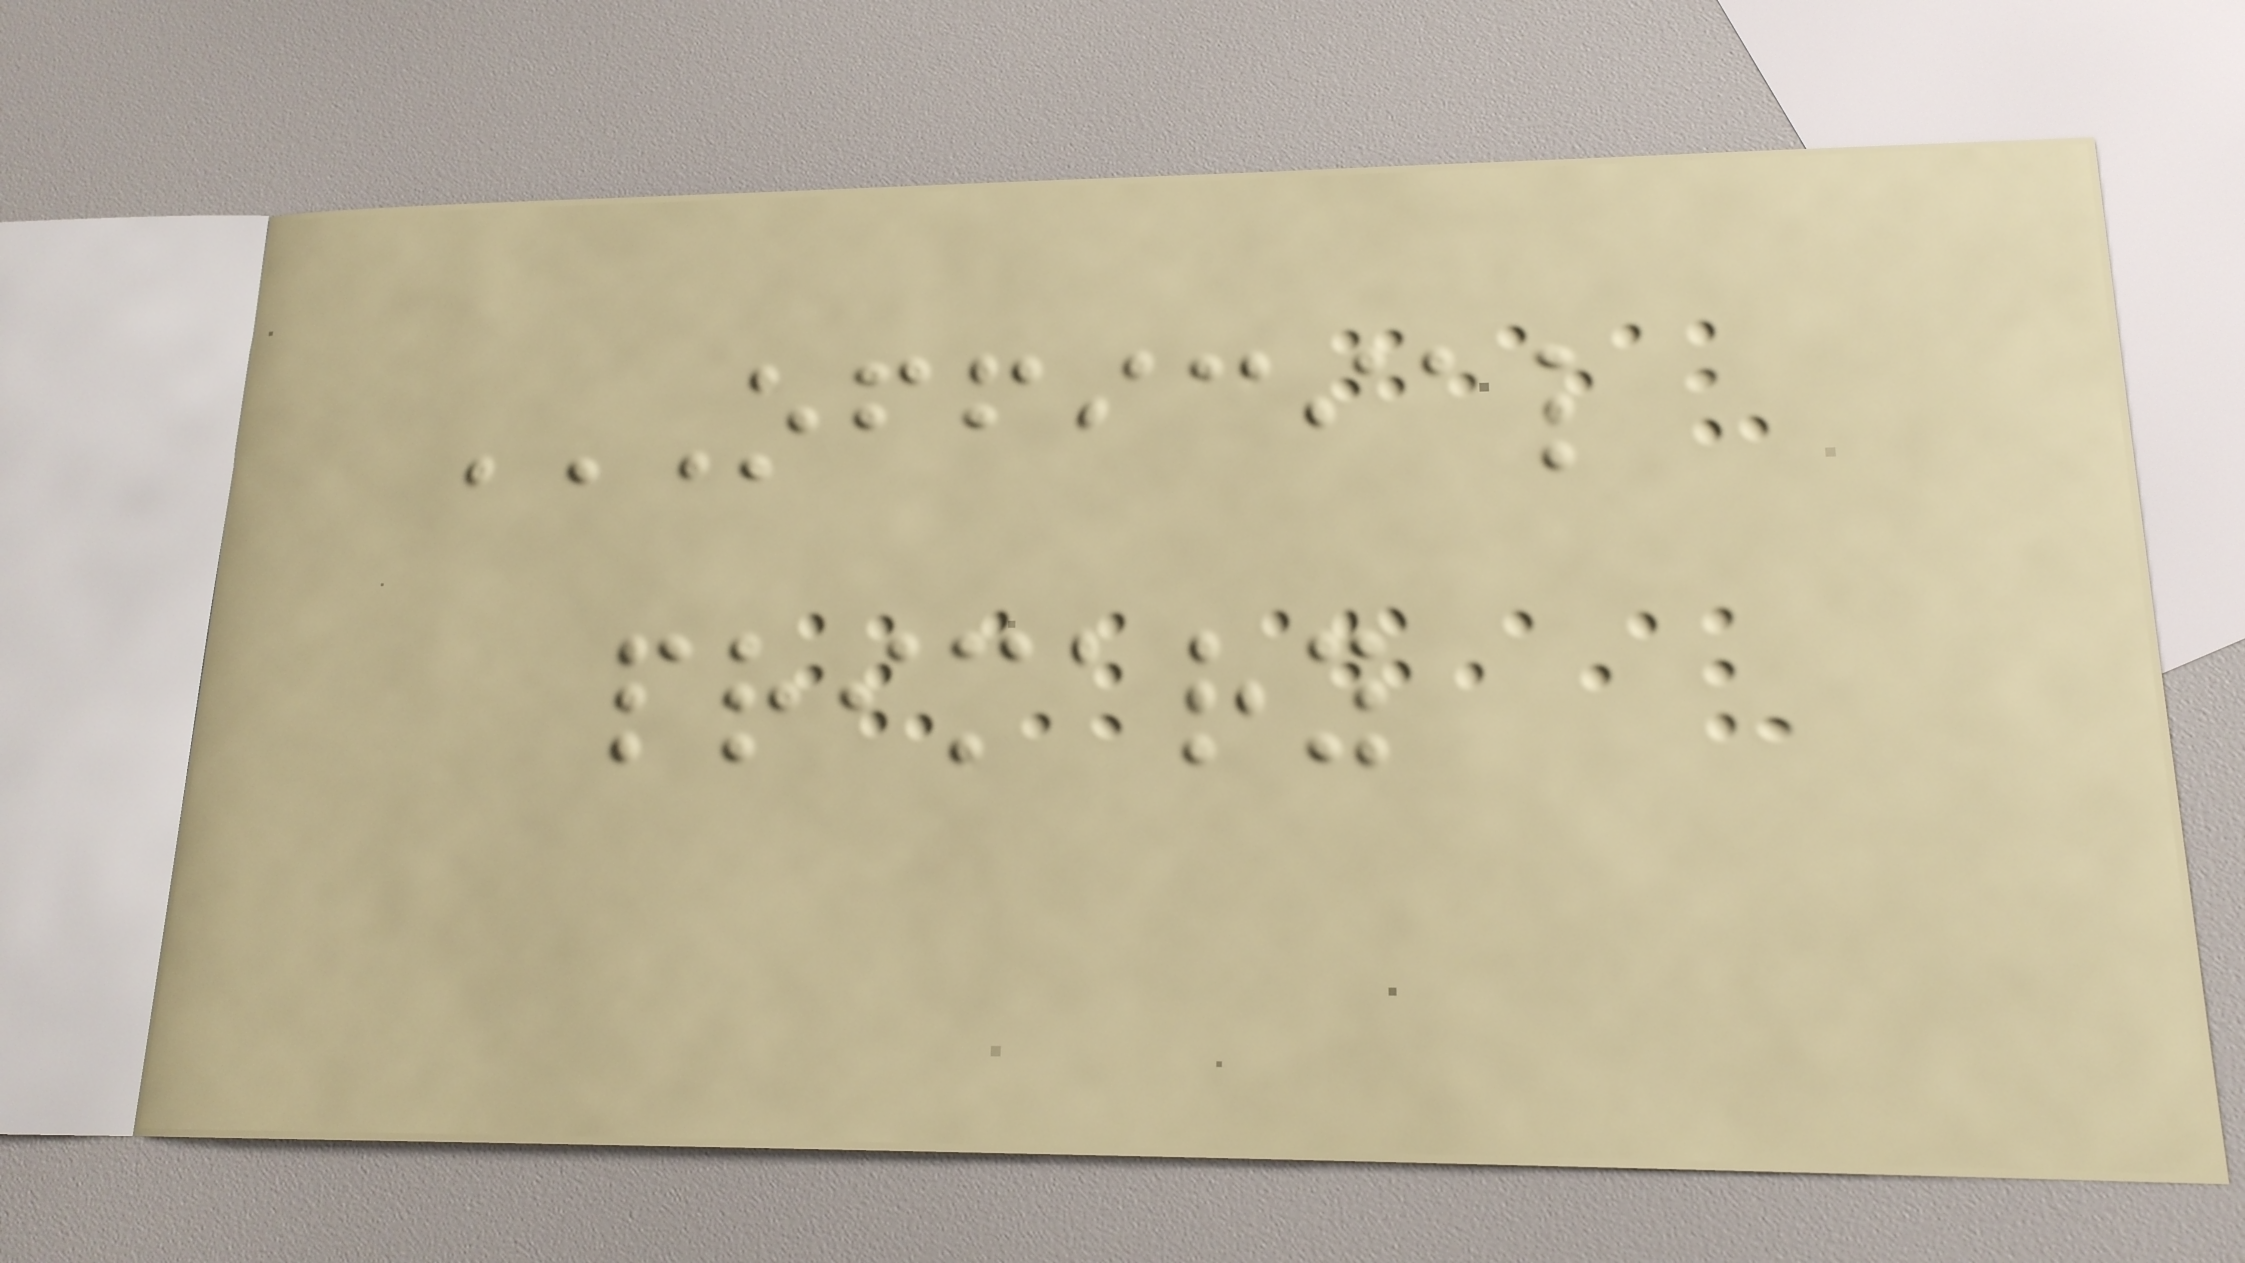OFFICIAL
PRIMARY
